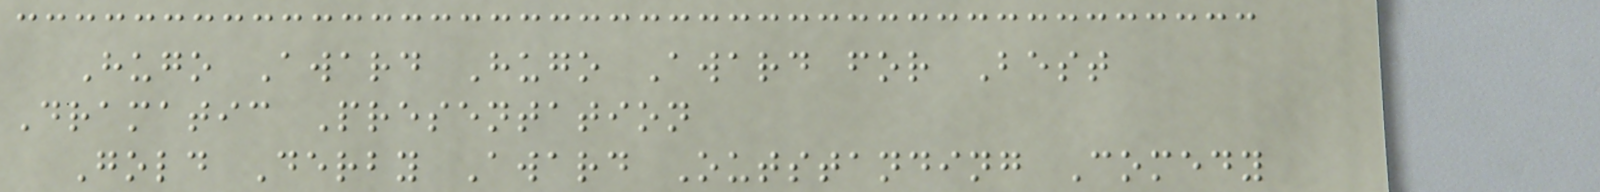Hugo Award Hugo Award for Best
Dramatic Presentation
Gold Derby Award Outstanding Comedy
